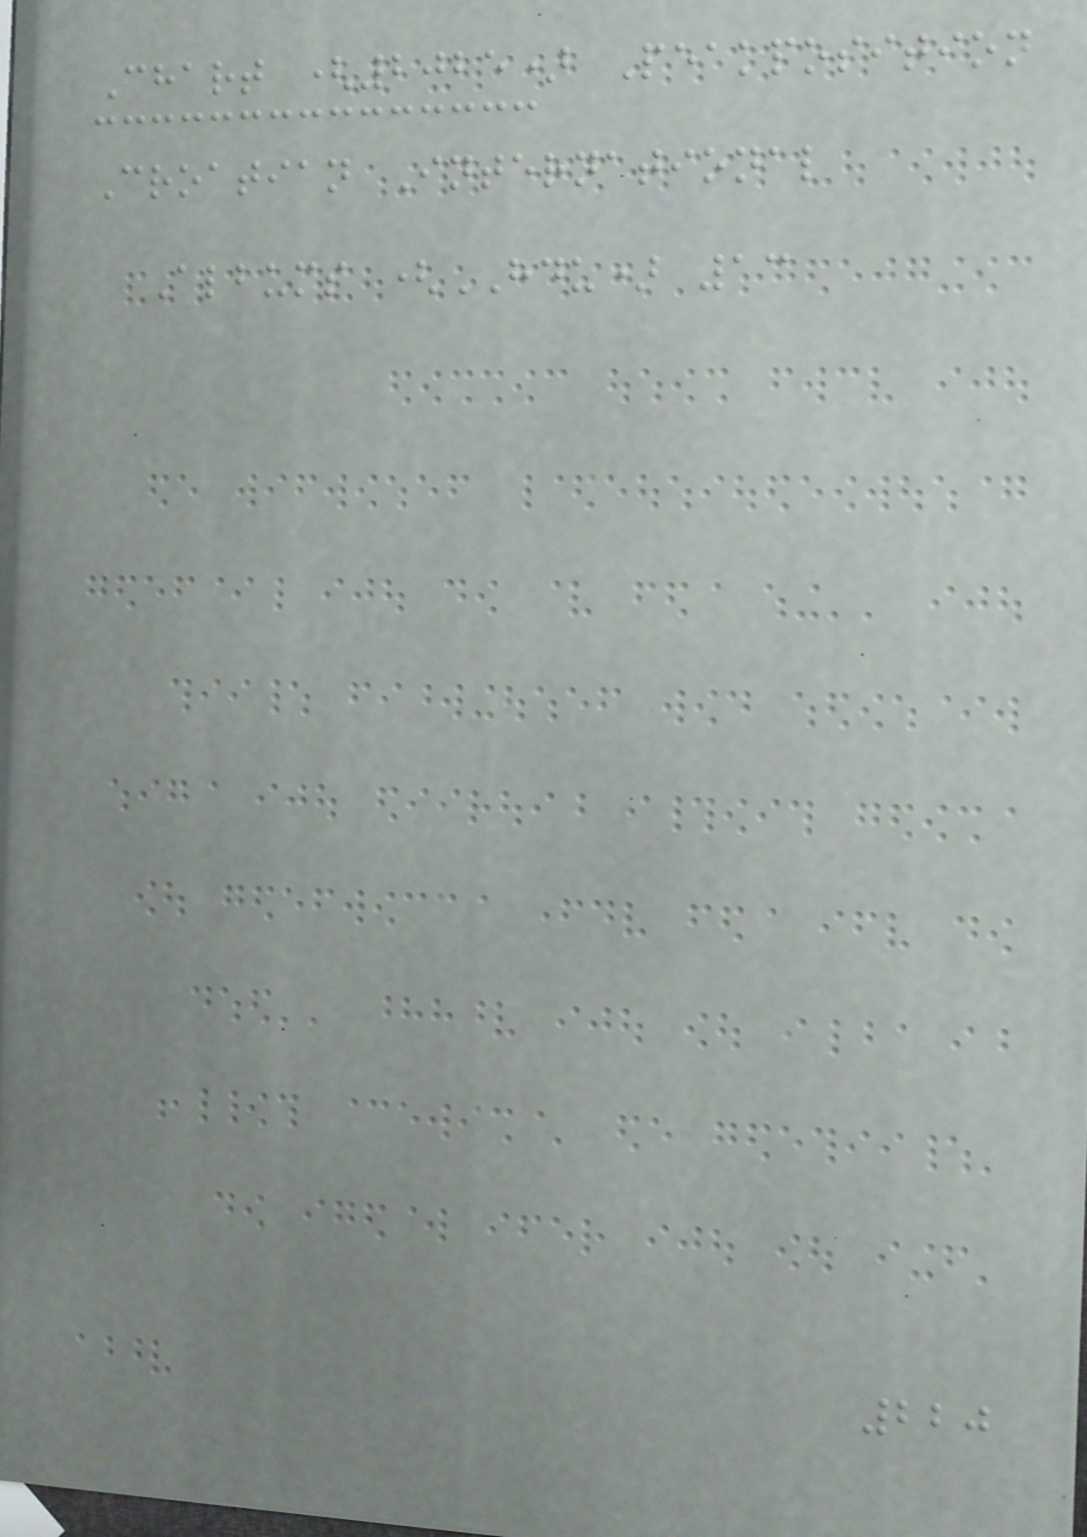Chart (2025) Peakposition
Croatian International
Albums (HDU) 13
220
